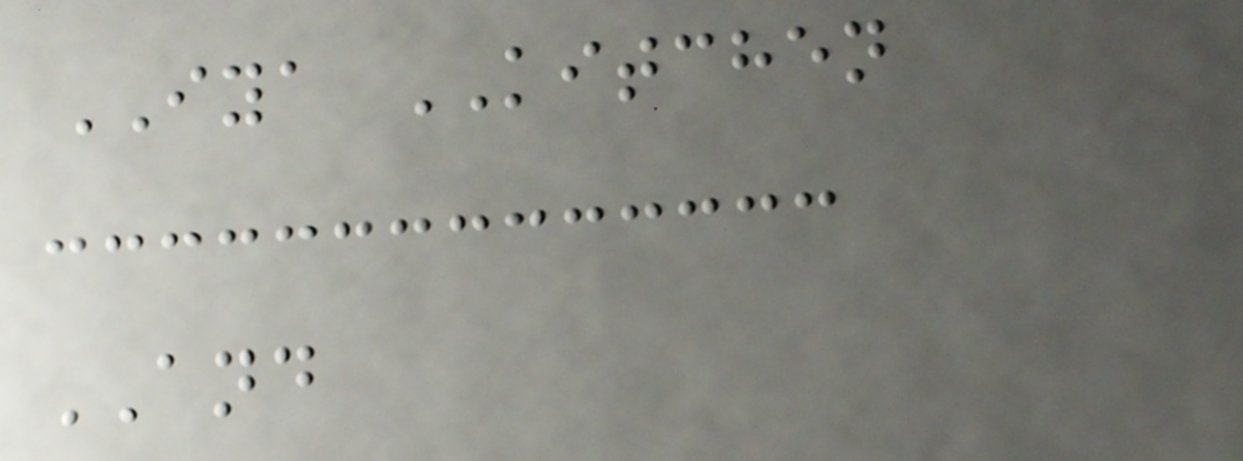IYA KITCHEN
AND
